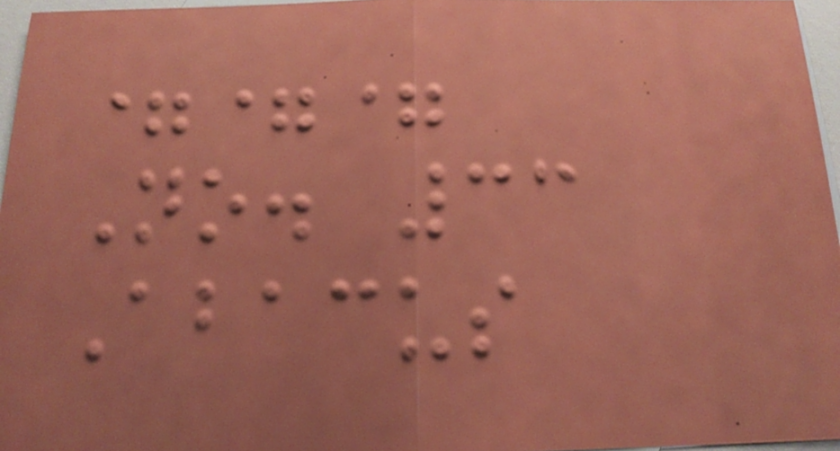===
No. 33
Abacus
